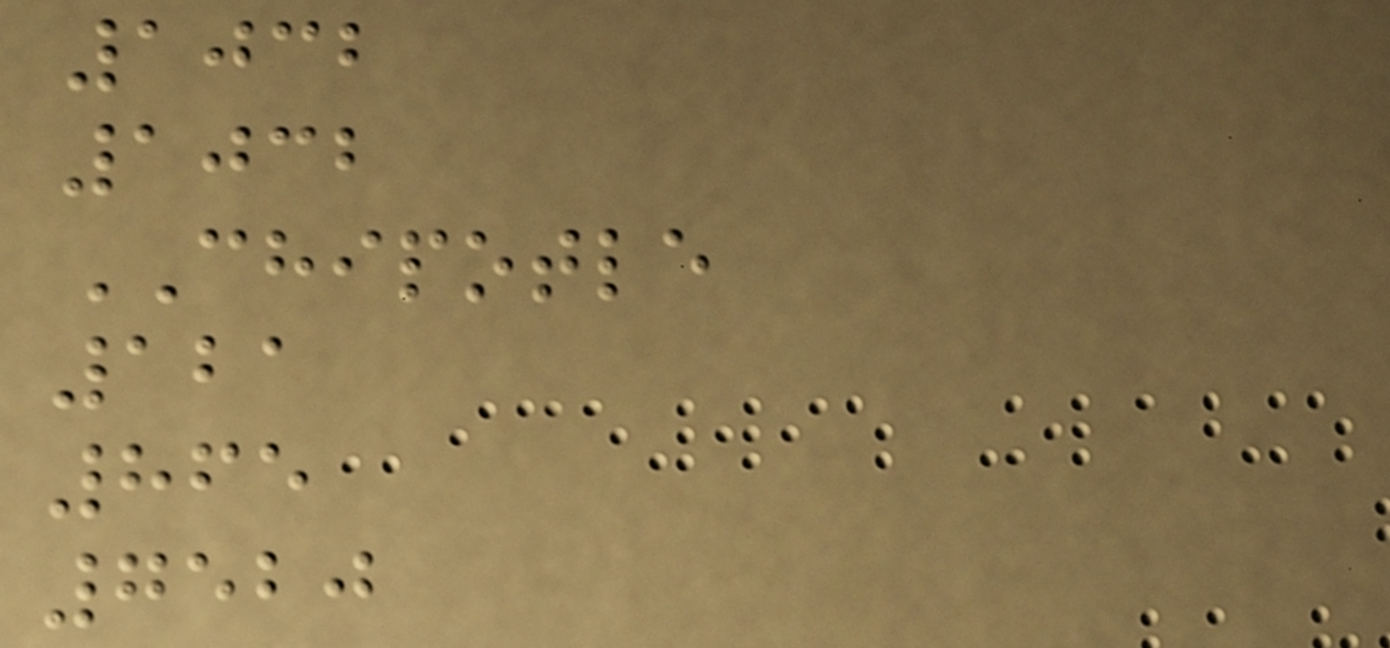1032
1032
CHIPOTLE
121
865
7520
